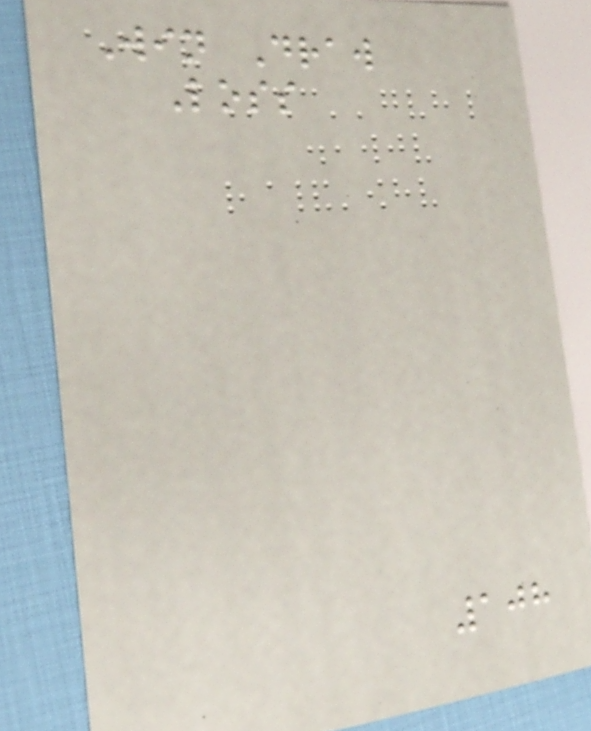Win Draw
Loss
108
